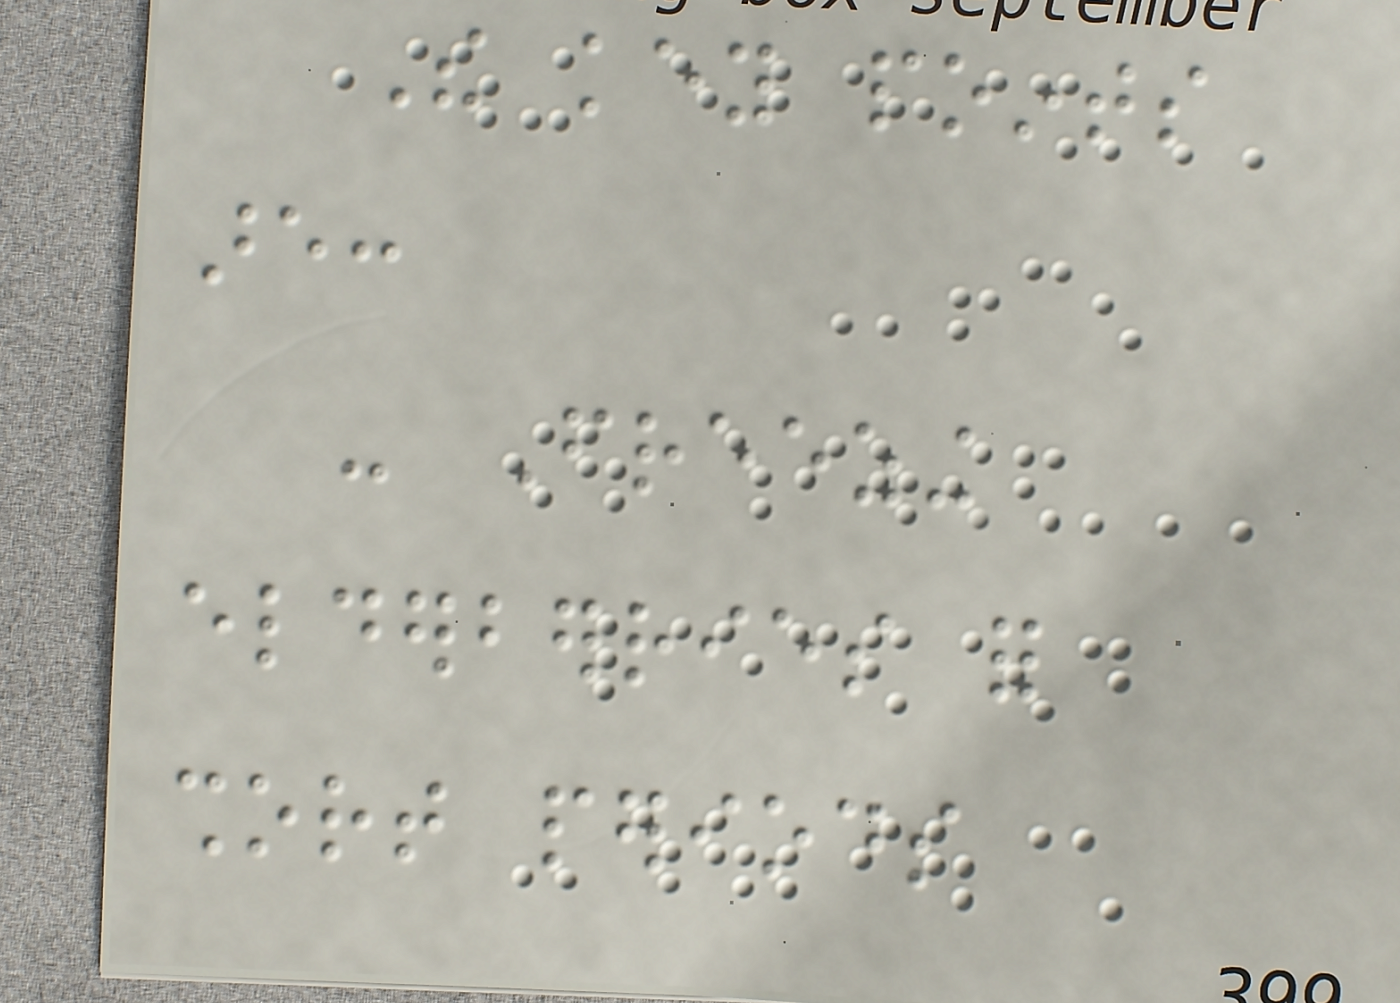The key points
are:
- Freezing
elderberries for
short periods
